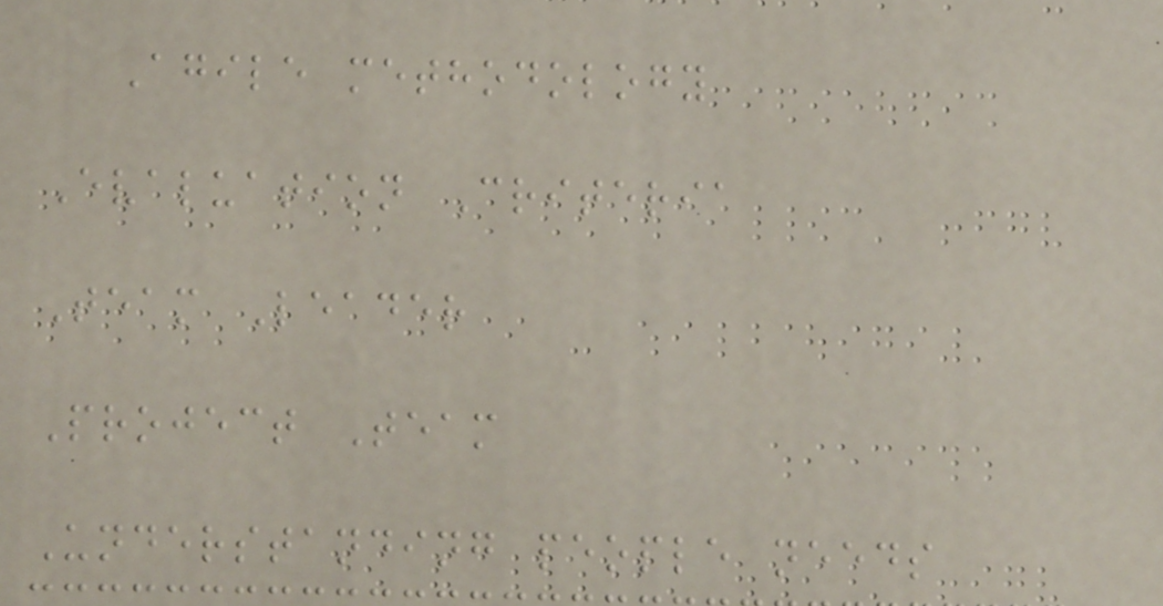Agile methodology
Evaluation Criteria
Team Leader
Project Team
Understanding people needs
